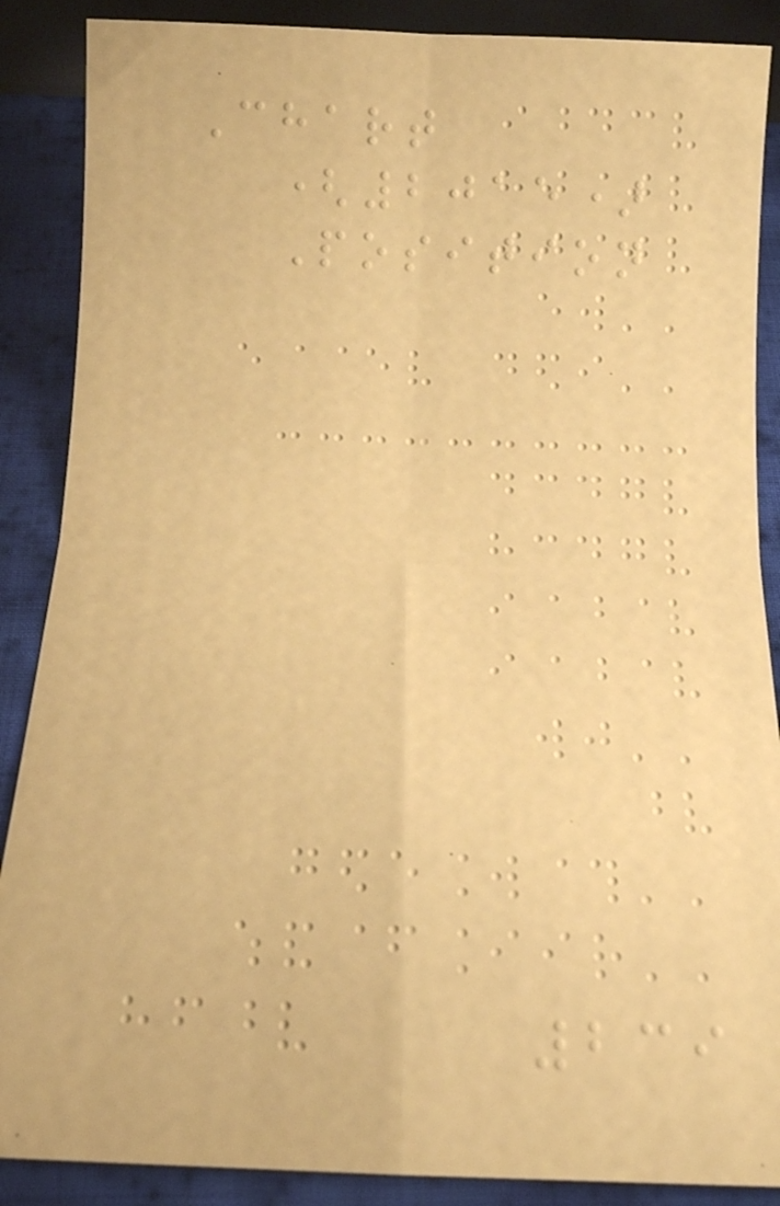Chart
(2015)
Position
239
